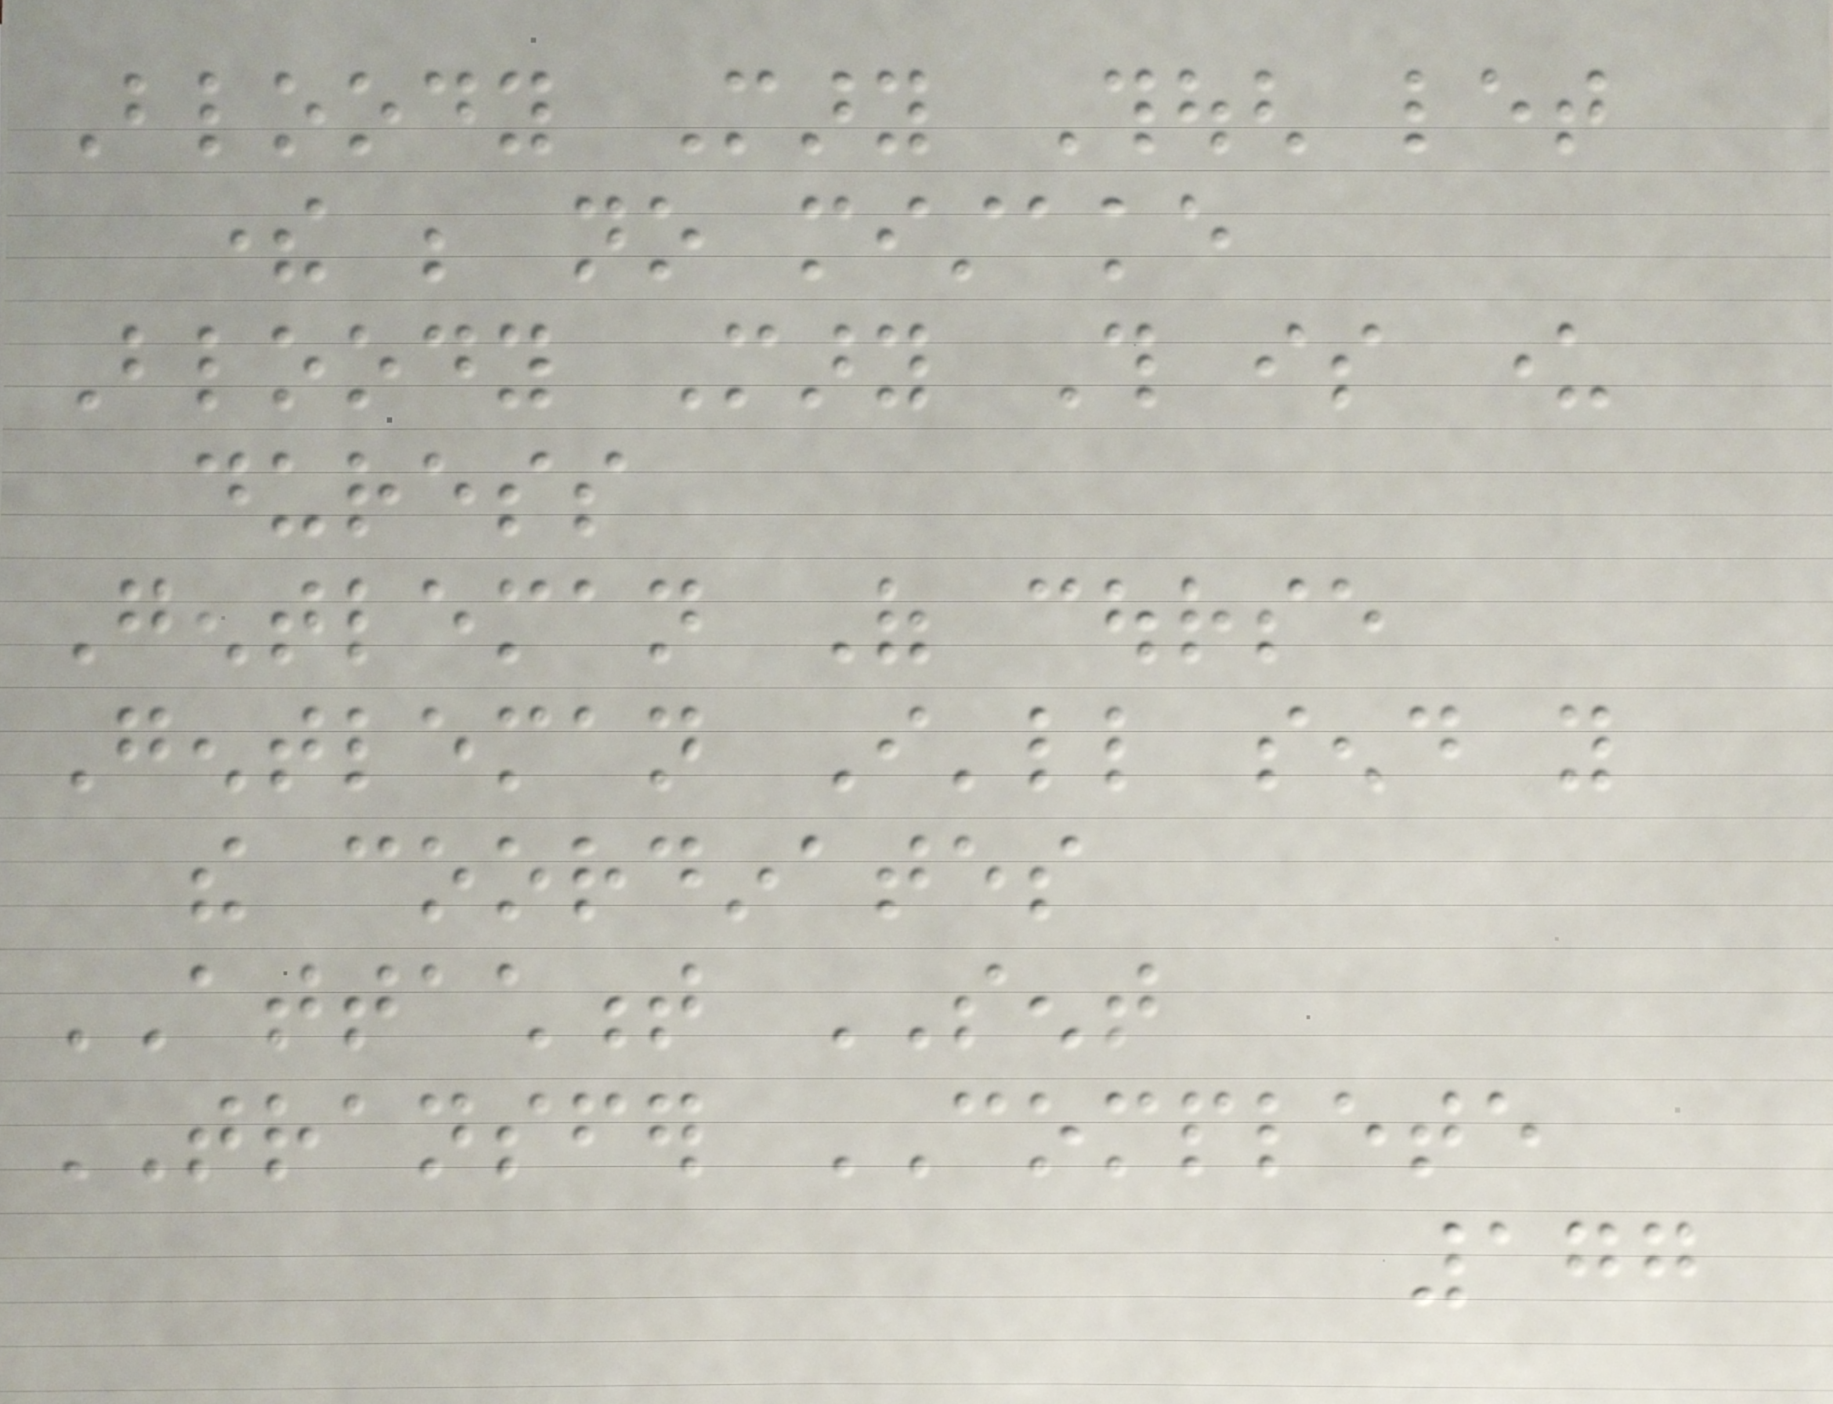Bloody Mary Though let
there be no mistake
Bloody Mary This is under
duress
Gentleman Of course
Gentleman I'll send you
the coordinates
ATTACHMENT SENT
TRANSFER COMPLETE
177
